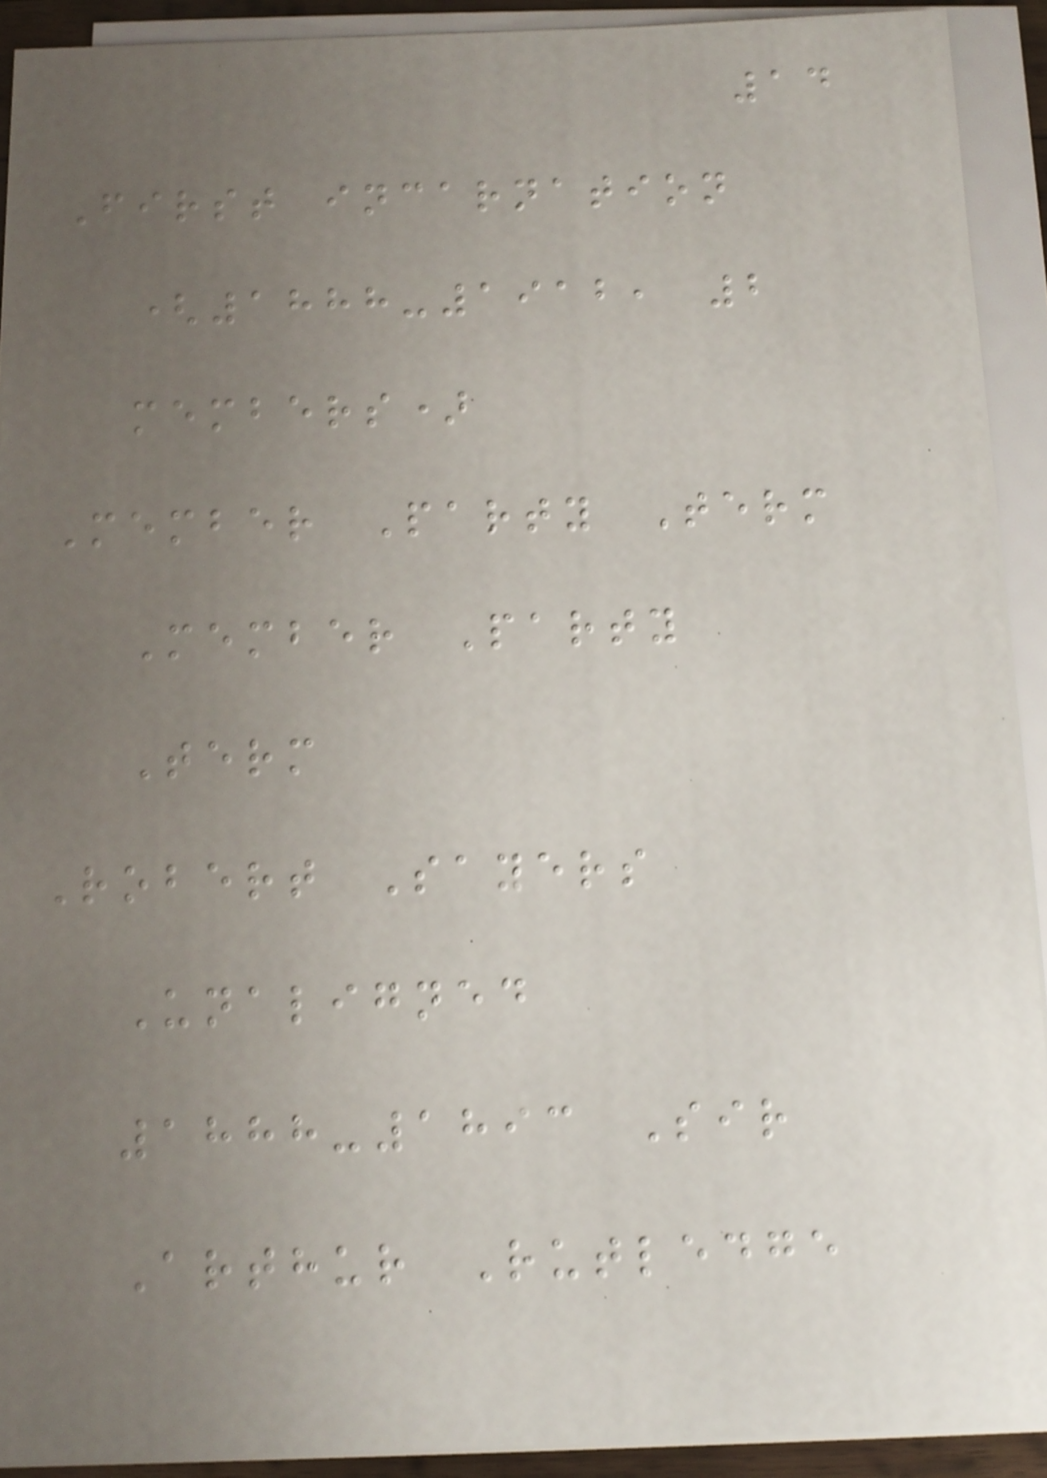14
First incarnation
(1888-1912, 2
members)
Member Party Term
Member Party
Term
Robert Sayers
Unaligned
1888-1893 Sir
Arthur Rutledge
